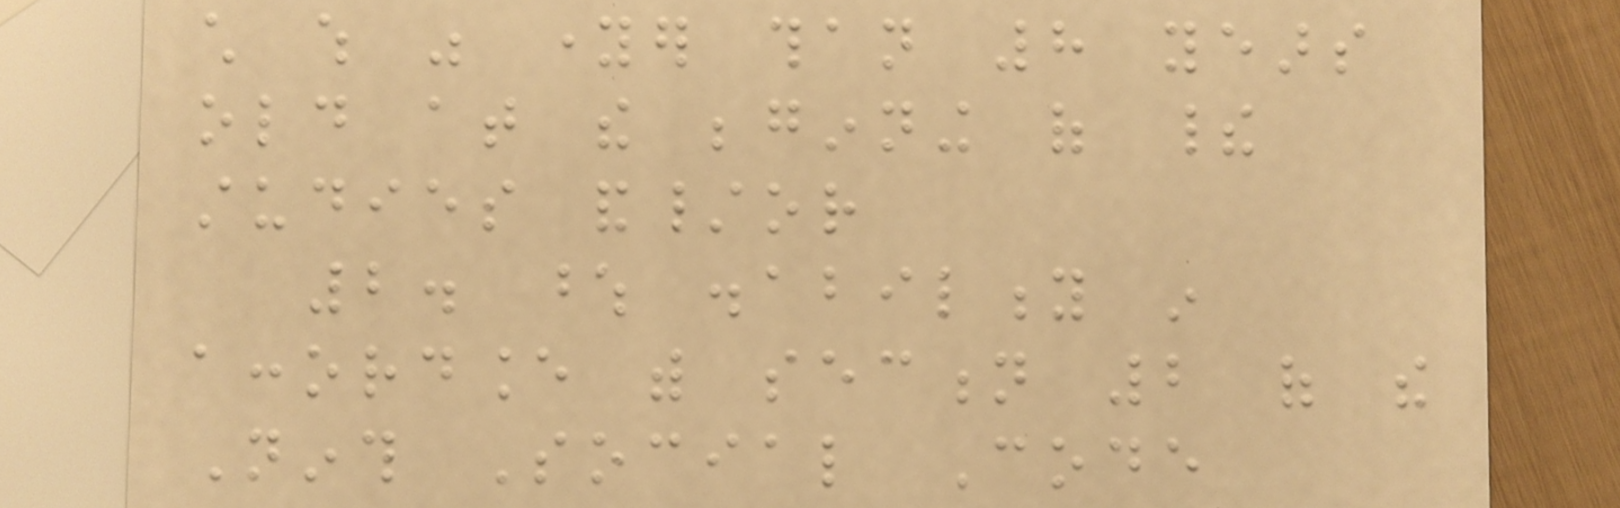child which was younger than 8 years
old at the beginning of their
studies and/or
2. whose disability in
accordance with section 2 of the
Ninth Social Code
